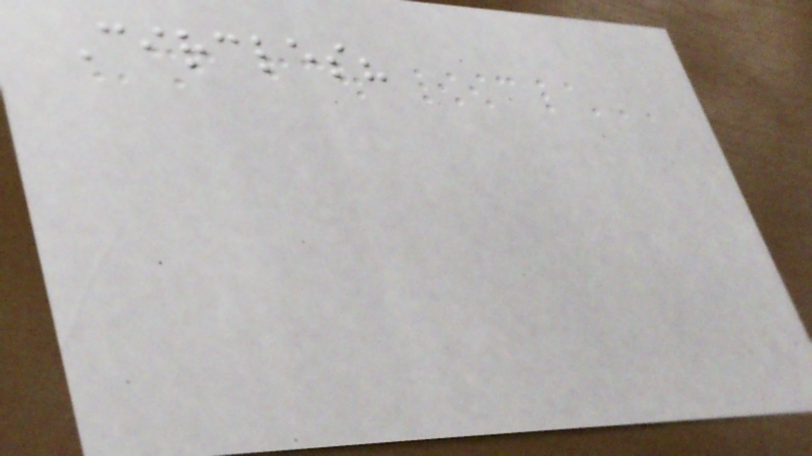Circles?
